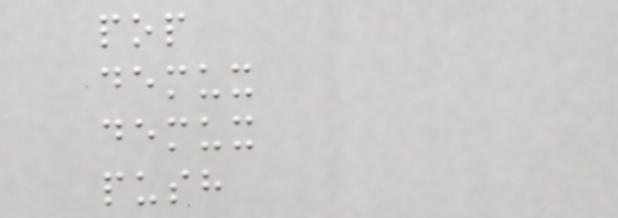pop
demux
demux
push
